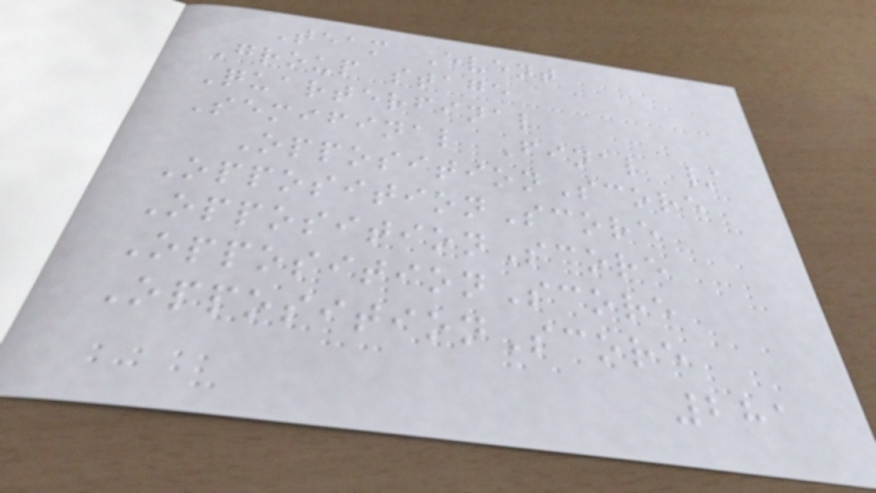Team Event
Group stage
Quarterfinal
Semifinal Final /
OppositionScore
OppositionScore
OppositionScore
OppositionScore
OppositionScore
281
